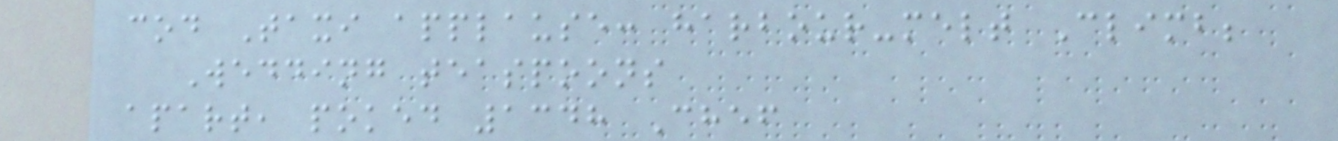cod Taxi applause: harbour-melt Climb;
Wedding teaspoons
apart, poked 1348 Chef
